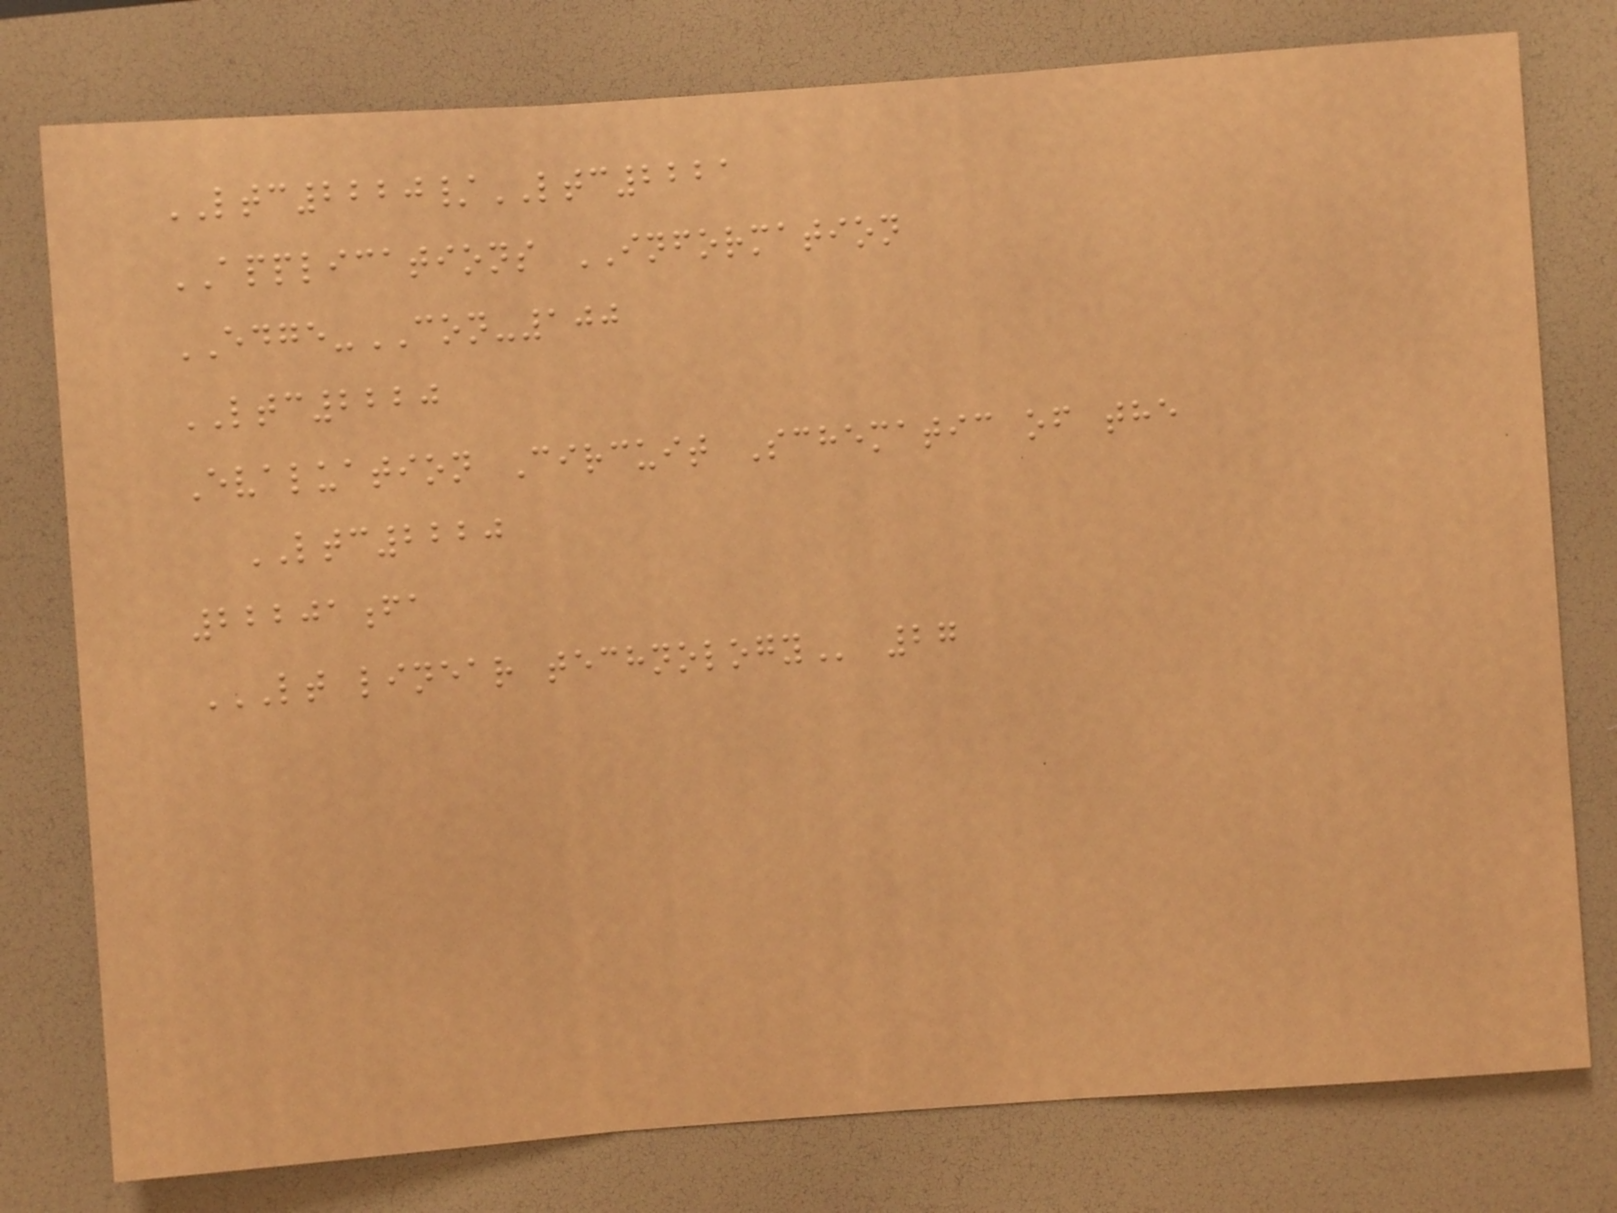LTC2220/LTC2221
APPLICATIONS INFORMATION
EDGE-CON-100
LTC2220
Evaluation Circuit Schematic of the
LTC2220
22201fa
LT LINEAR TECHNOLOGY 27
